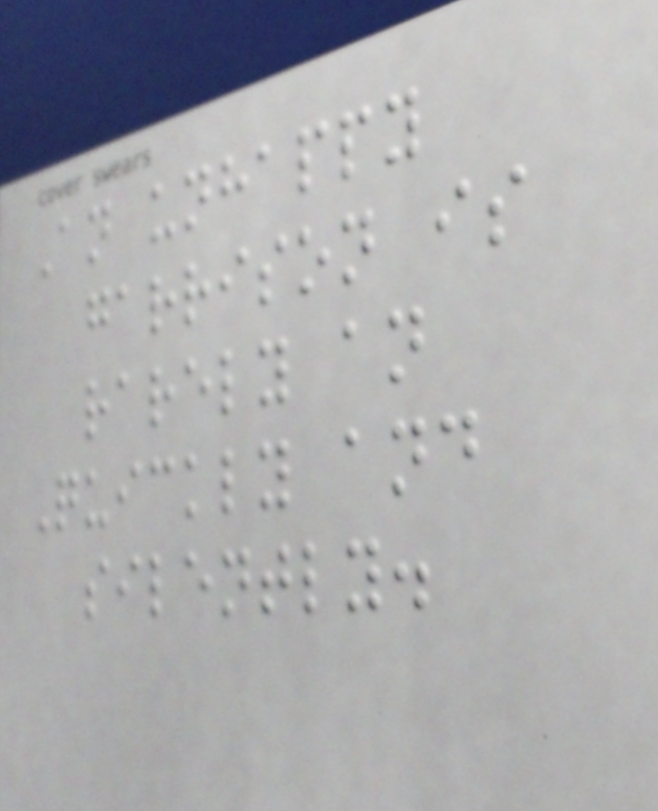An unhappy
garrison is
rarely an
Quickly and
silently.
